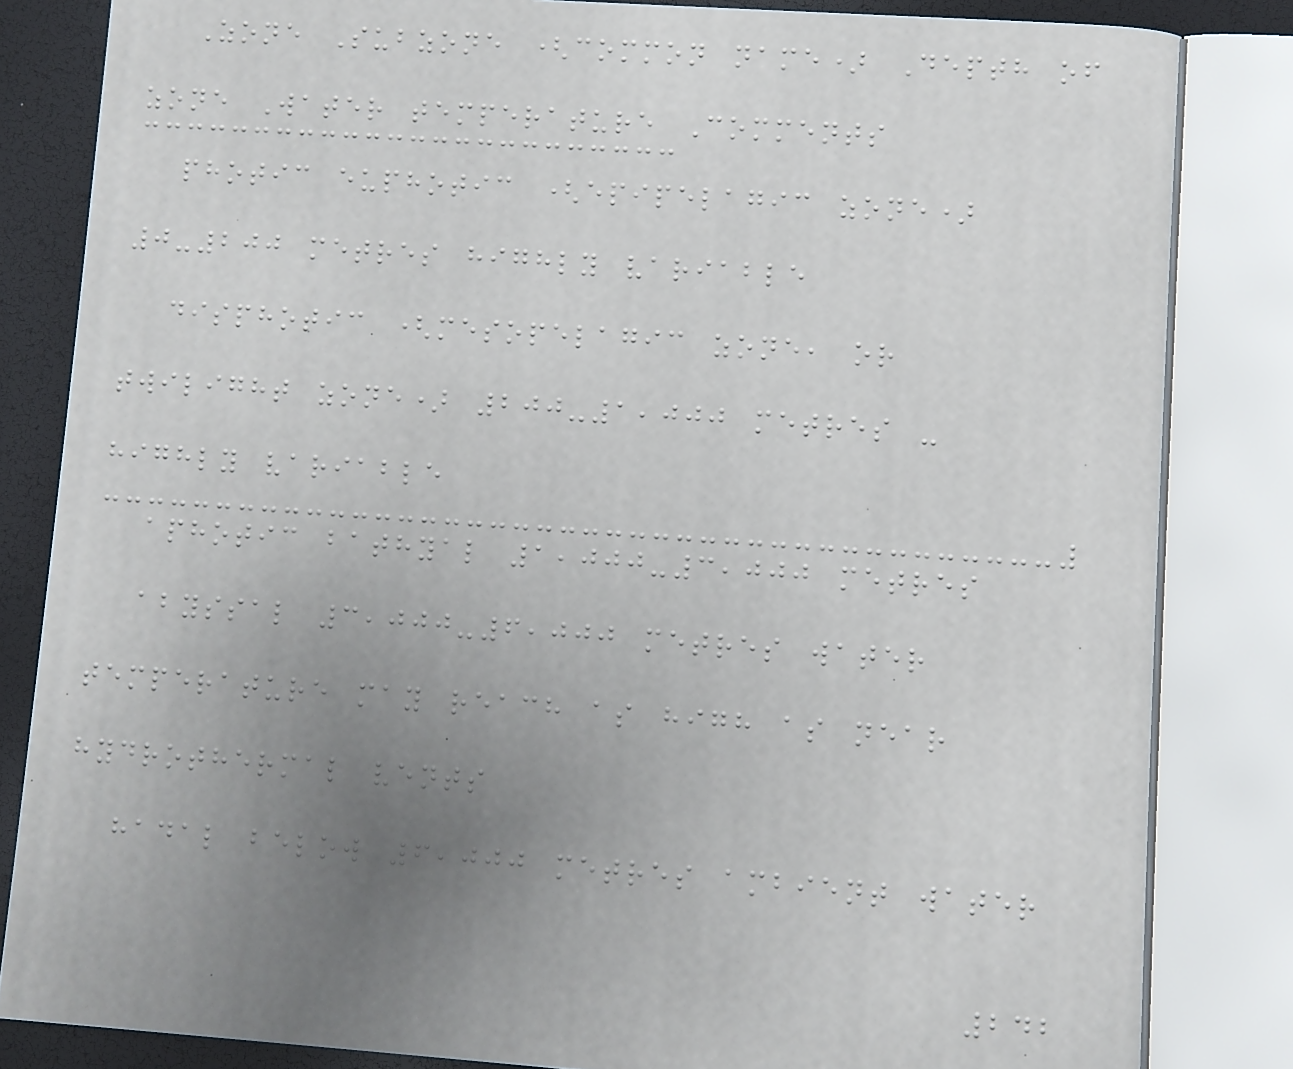Zone Subzone (common name) Depth of
zone Water temperature Comments
photic euphotic (epipelagic zone)
0-200 metres highly variable
disphotic (mesopelagic zone, or
twilight zone) 200-1,000 metres -
highly variable
aphotic bathyal 1,000-3,000 metres
abyssal 3,000-6,000 metres water
temperature may reach as high as near
hydrothermal vents
hadal below 6,000 metres ambient water
242
